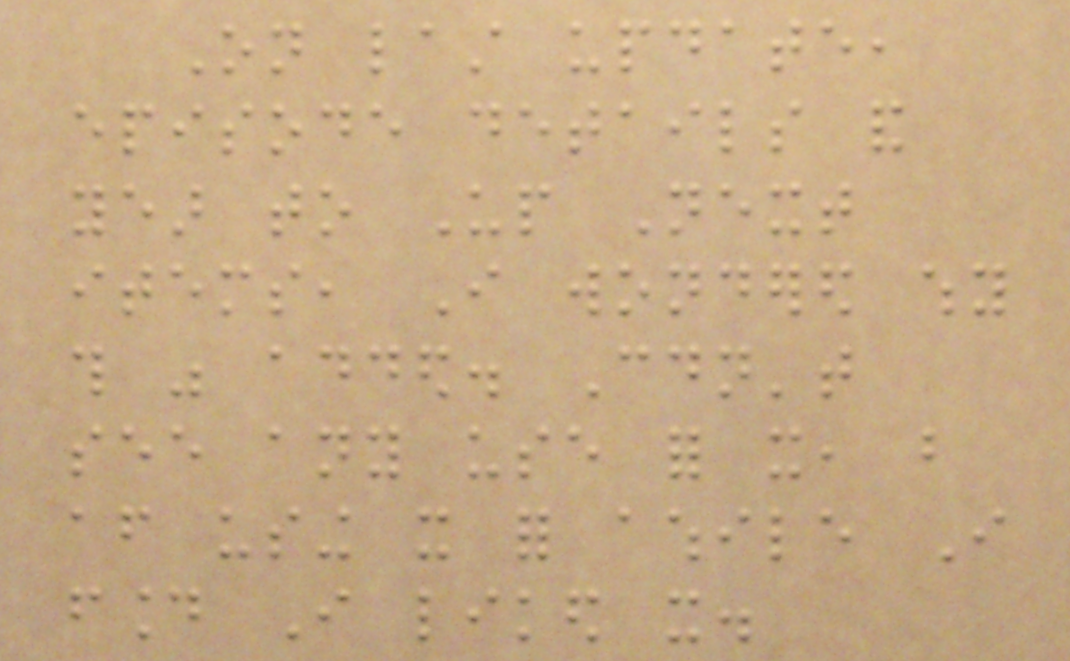On last update,
episode details and
year to Up Next
items, I wondered why
this was added. Couldn't
see any use for it, but
after using it for awhile I
found I liked it.
